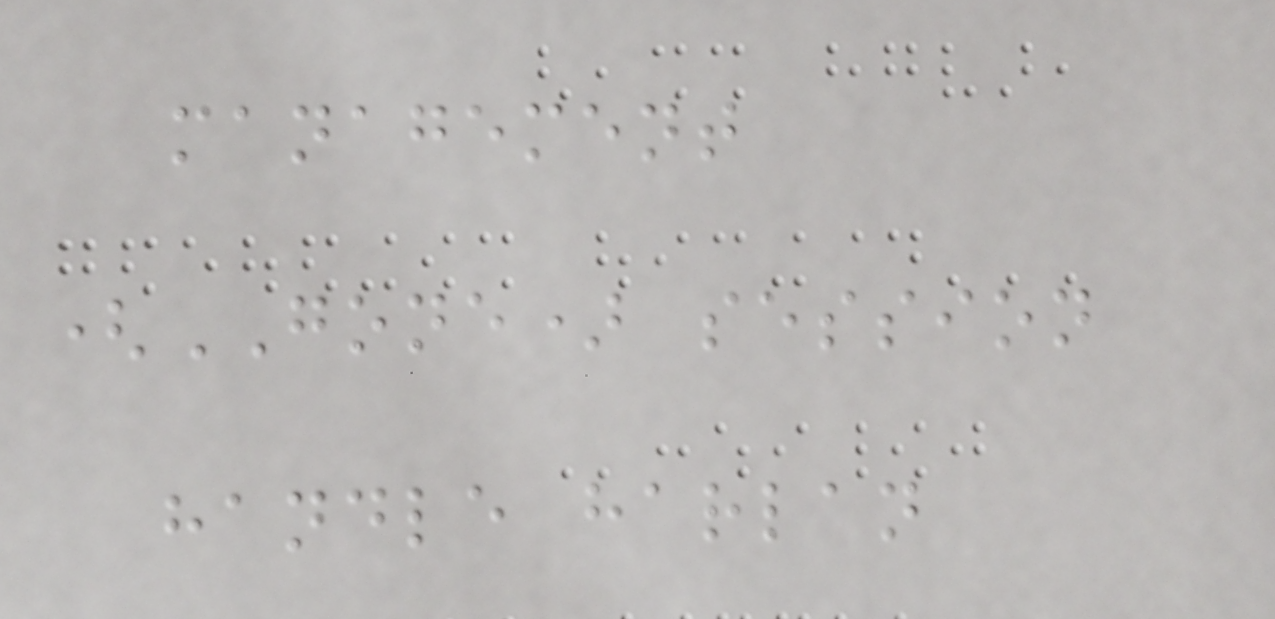management
(GONE) session
handle harlan
